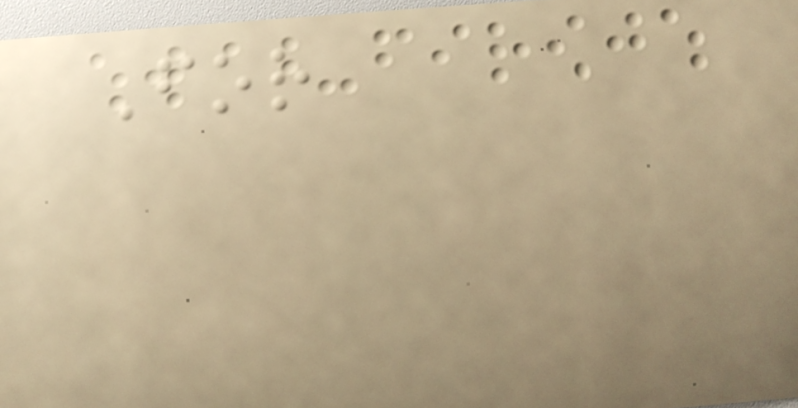For
